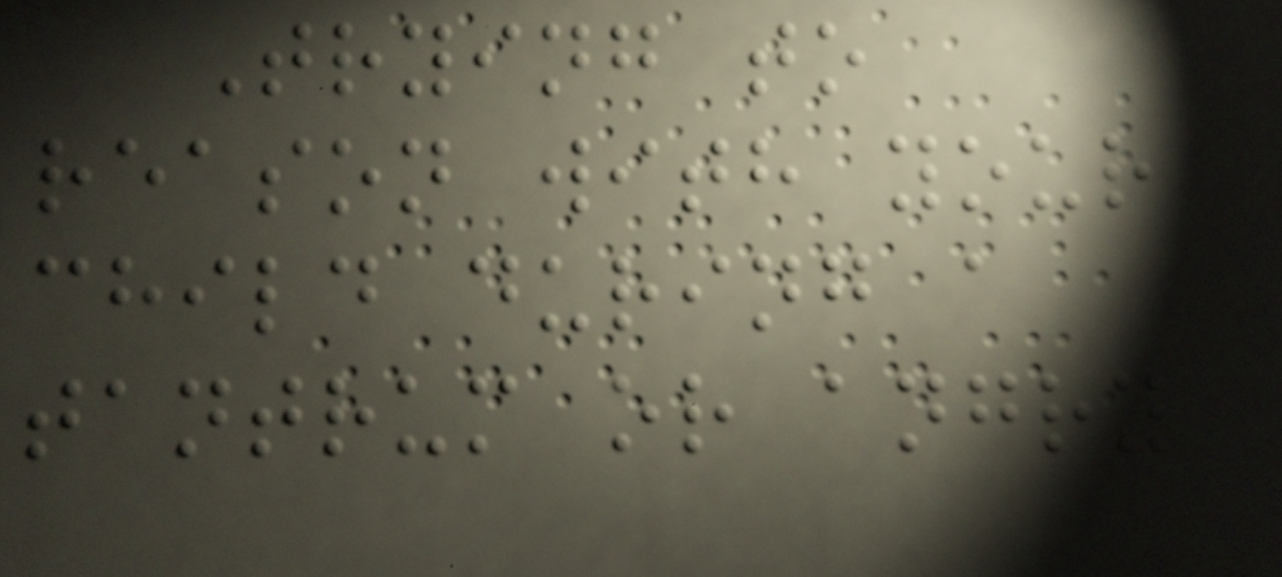Trying to
reason with your
child during a
tantrum or angry
